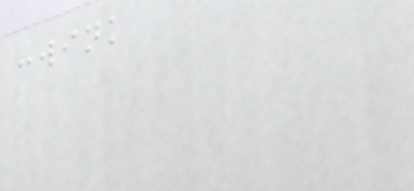:wink
